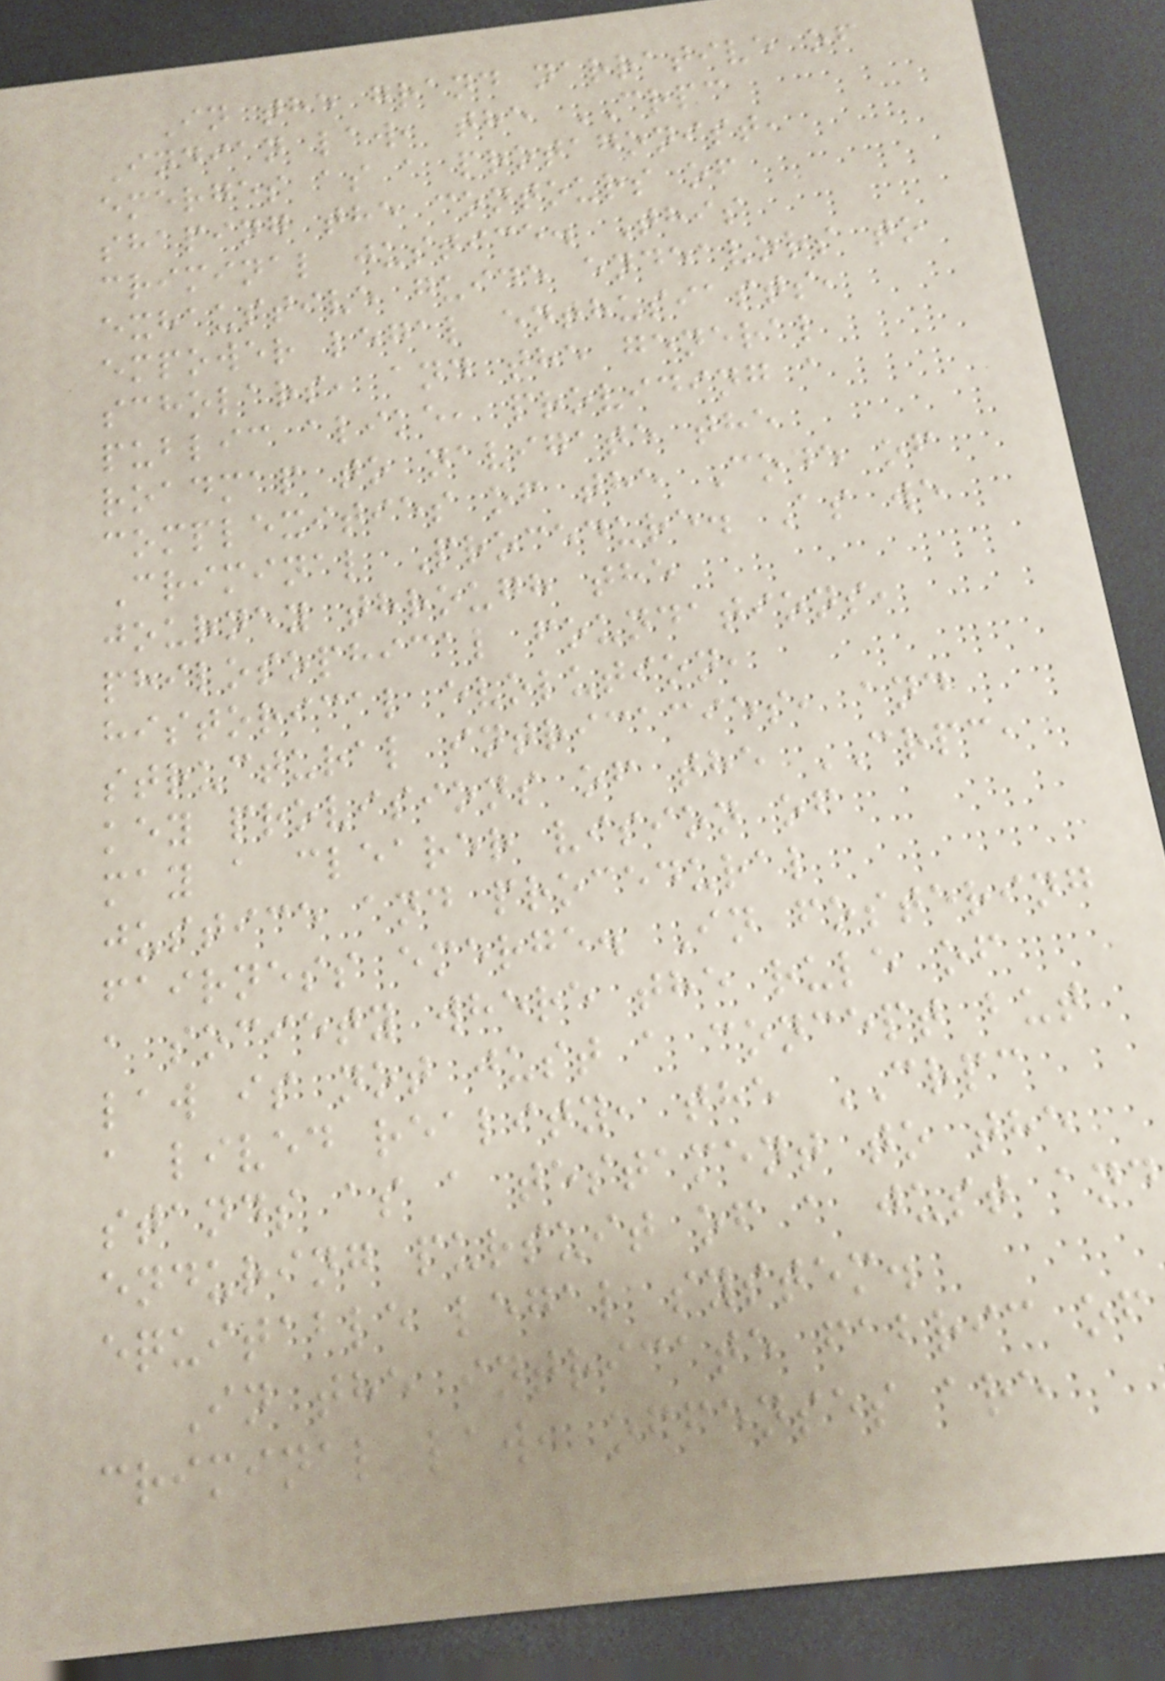In the grand narrative of
Indian law, the CRPC
emerges as a protagonist,
shaping the contours of
criminal justice. This
exhaustive guide endeavors to
empower legal enthusiasts,
scholars, and the general
public alike, providing a
roadmap to navigate the
complexities of the Code of
Criminal Procedure. As we
journey through the
philosophical foundations,
historical evolution,
structural intricacies, and
key provisions of the CRPC,
may a clearer vision of
justice and procedural
fairness emerge. In fostering
a society where the rule of
law is not just a concept but
a lived reality, the CRPC
stands as a testament to the
enduring pursuit of a just and
equitable legal system.
In the intricate fabric of
criminal law, offenses are
